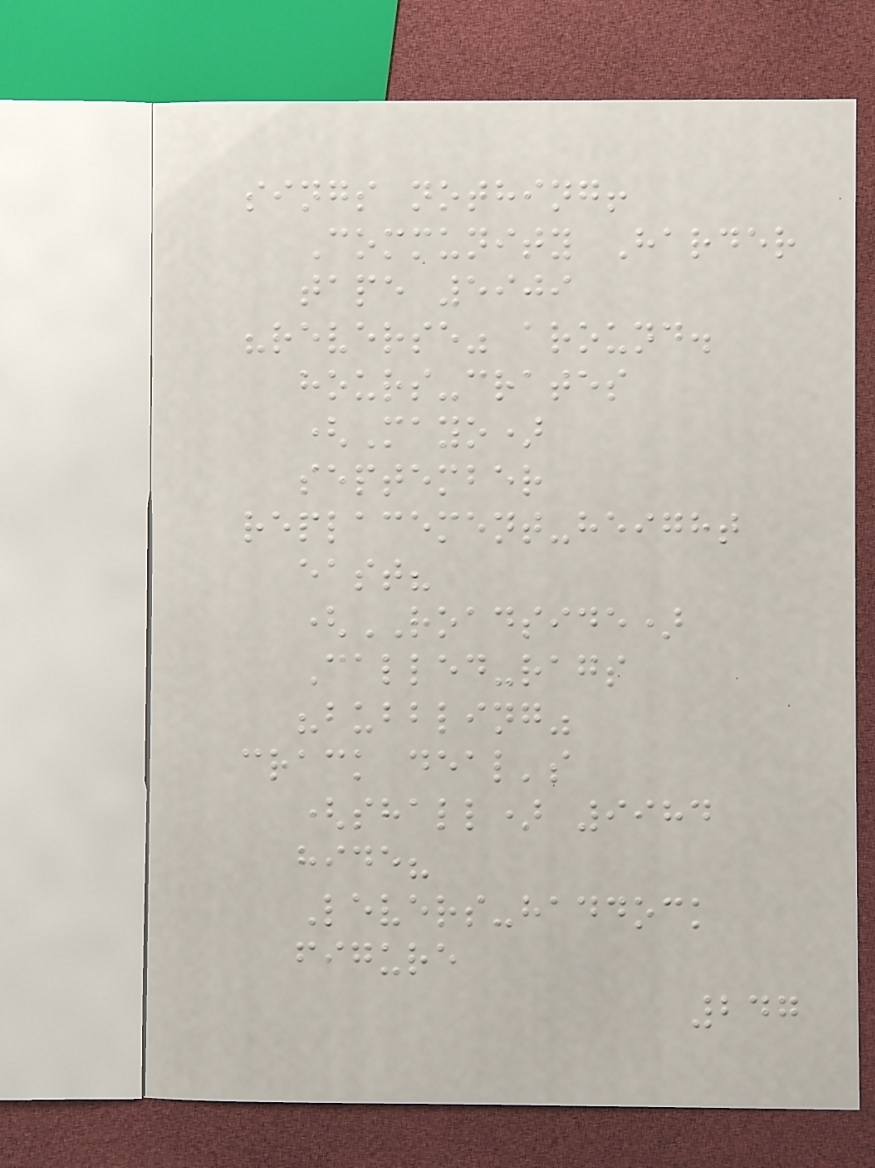sings nothing!
Community Harder
tape 5909
"reverse" around.
hours-crates
(Mayo)
september
replacement-height
east?
(ROADSIDE)
Called-rags
"bubbling"
crack deal's
(shall) 9984
hide?
Levers-haddock
figure
247
